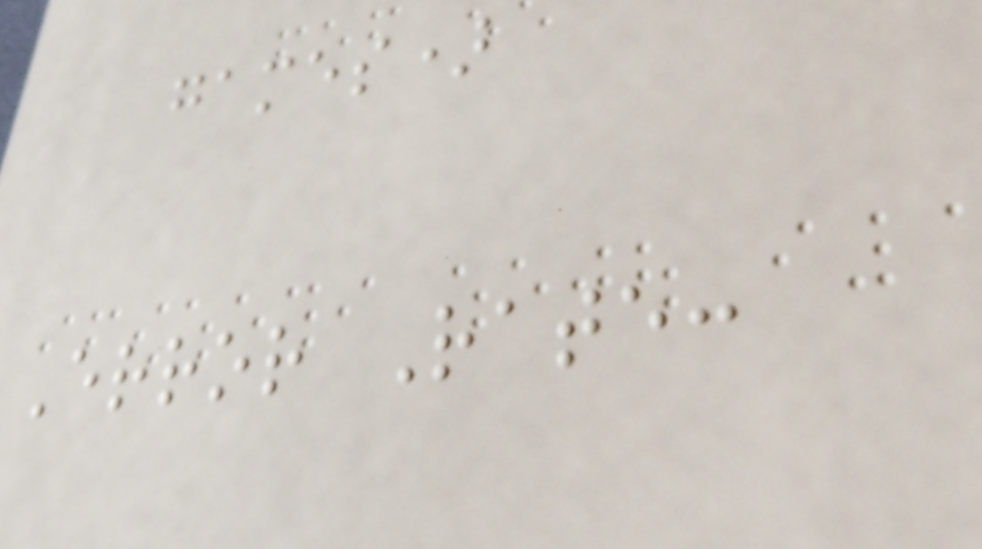games)
Error Rate:
